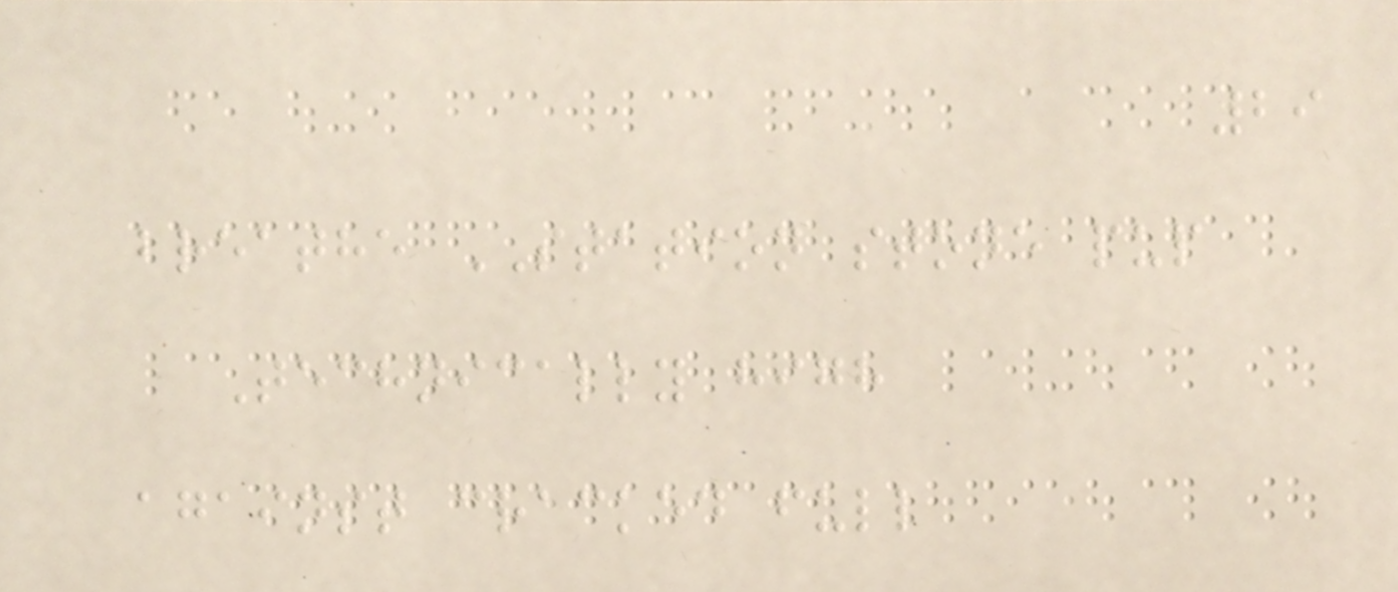29
breathe STATION stone pup
Technically high
against cracked full
